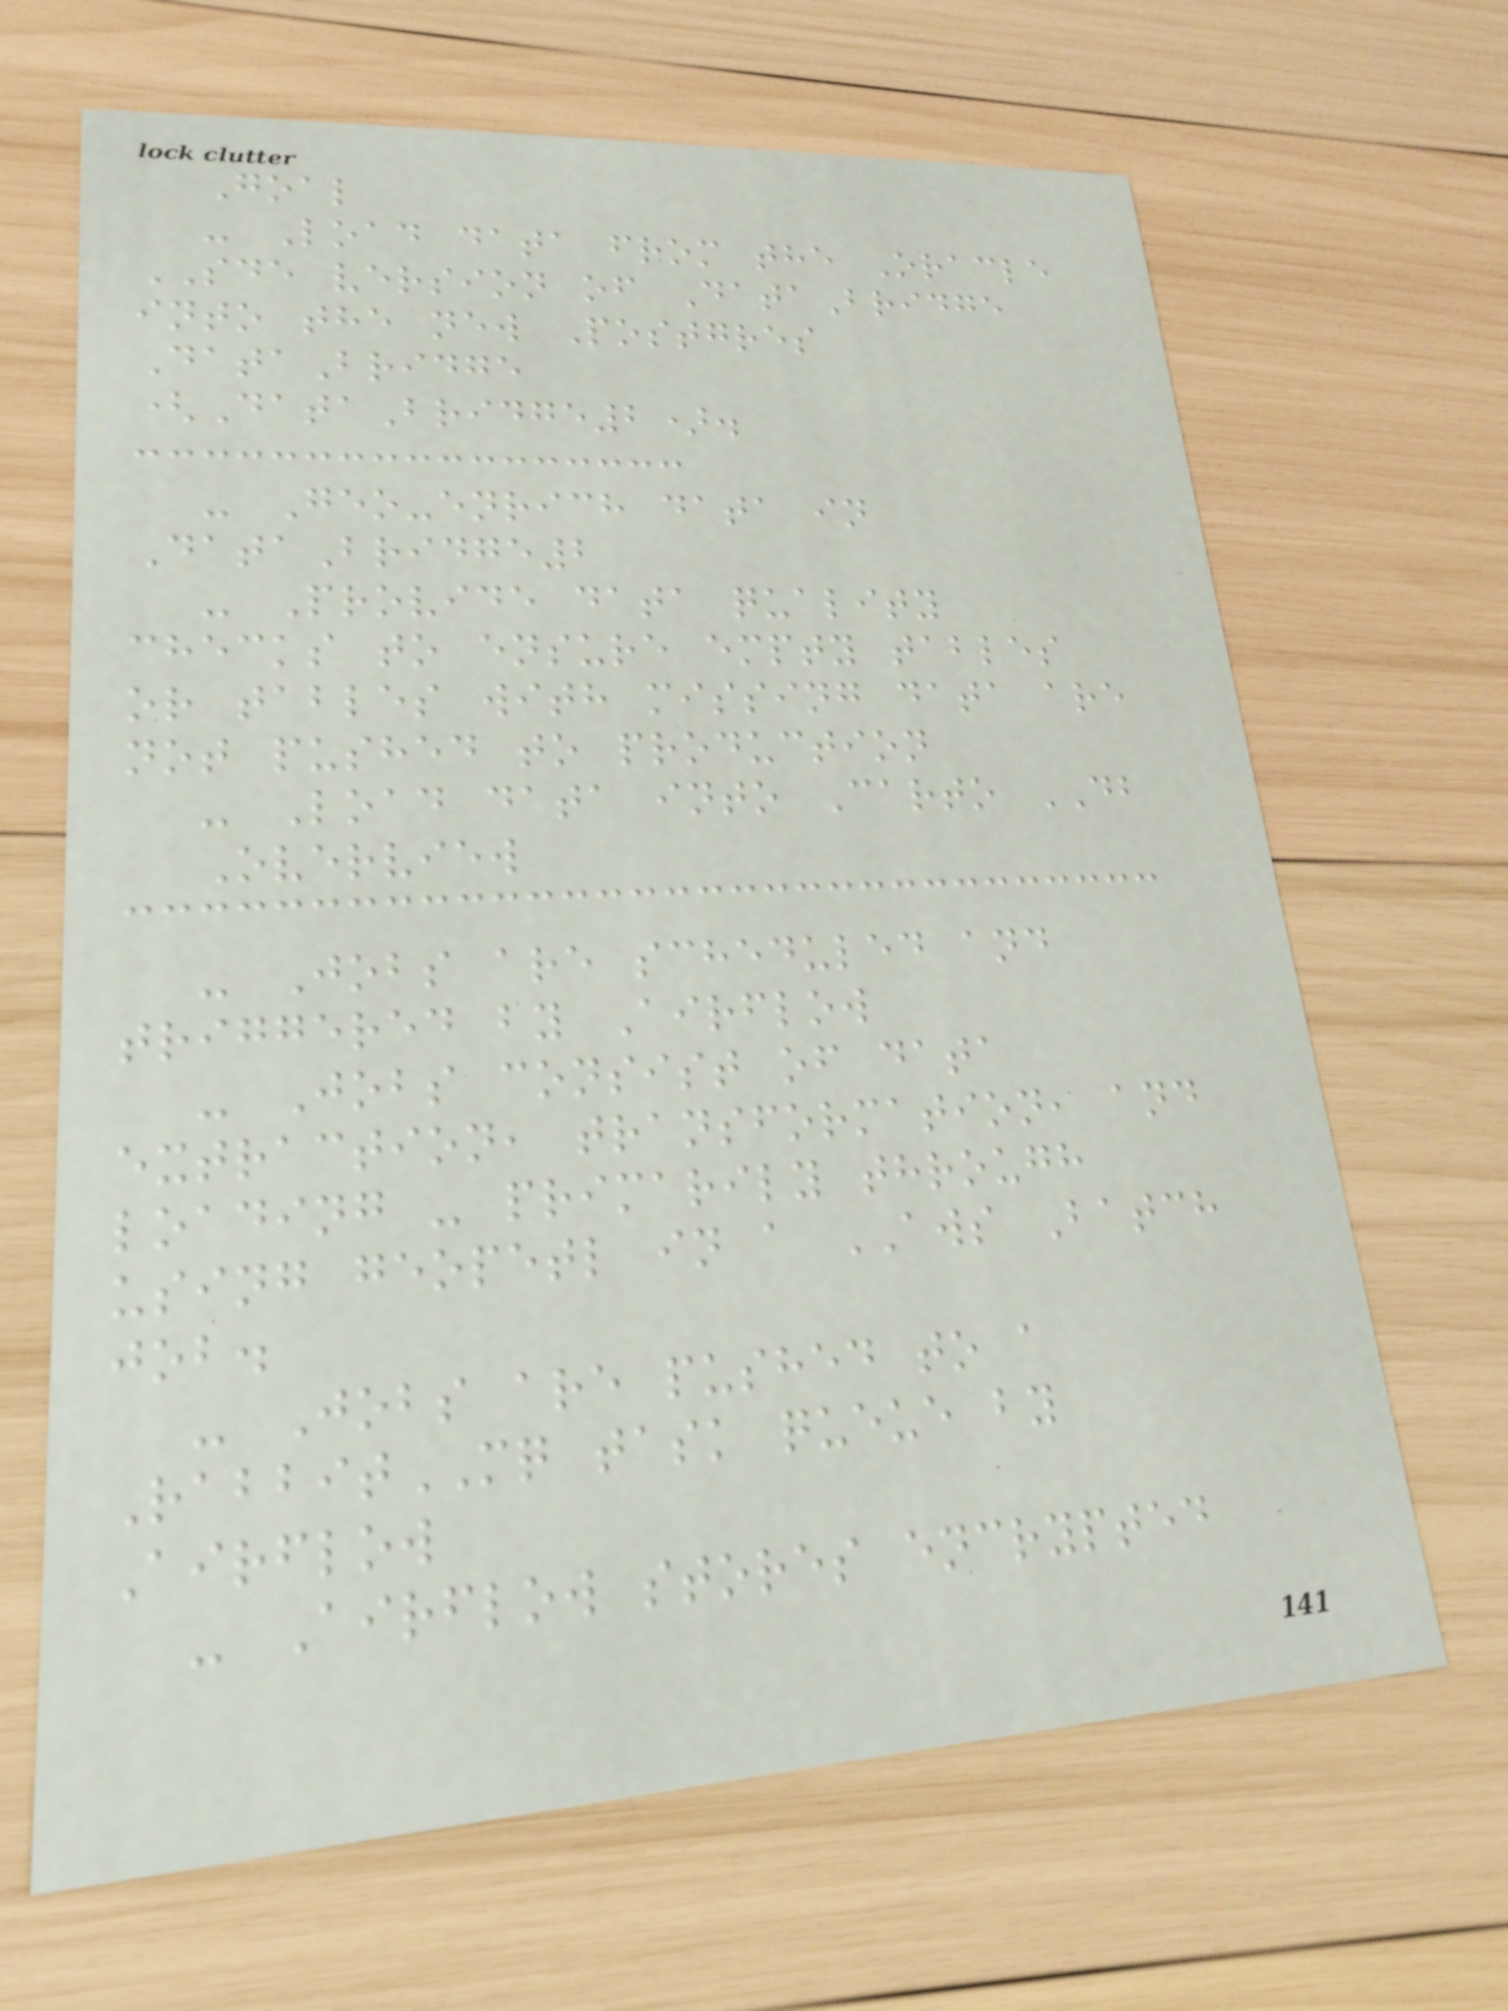Goal
- Load data from the Oracle
SDE version of DataBridge
into the new Postgres
DataBridge
(DataBridge2).
- Geo-enrich data in
DataBridge2
- Provide data quality
checks to ensure empty tables
or tables with missing data are
not pushed to production
- Load data into Carto DB
Overview
- Jobs are scheduled and
triggered by Airflow
- Jobs consist of data
extraction, transformation, and
loading - primarily through
using geopetl in a AWS Batch
job.
- Jobs are pushed to a
RabbitMQ task queue by
Airflow
- Airflow stores encrypted
